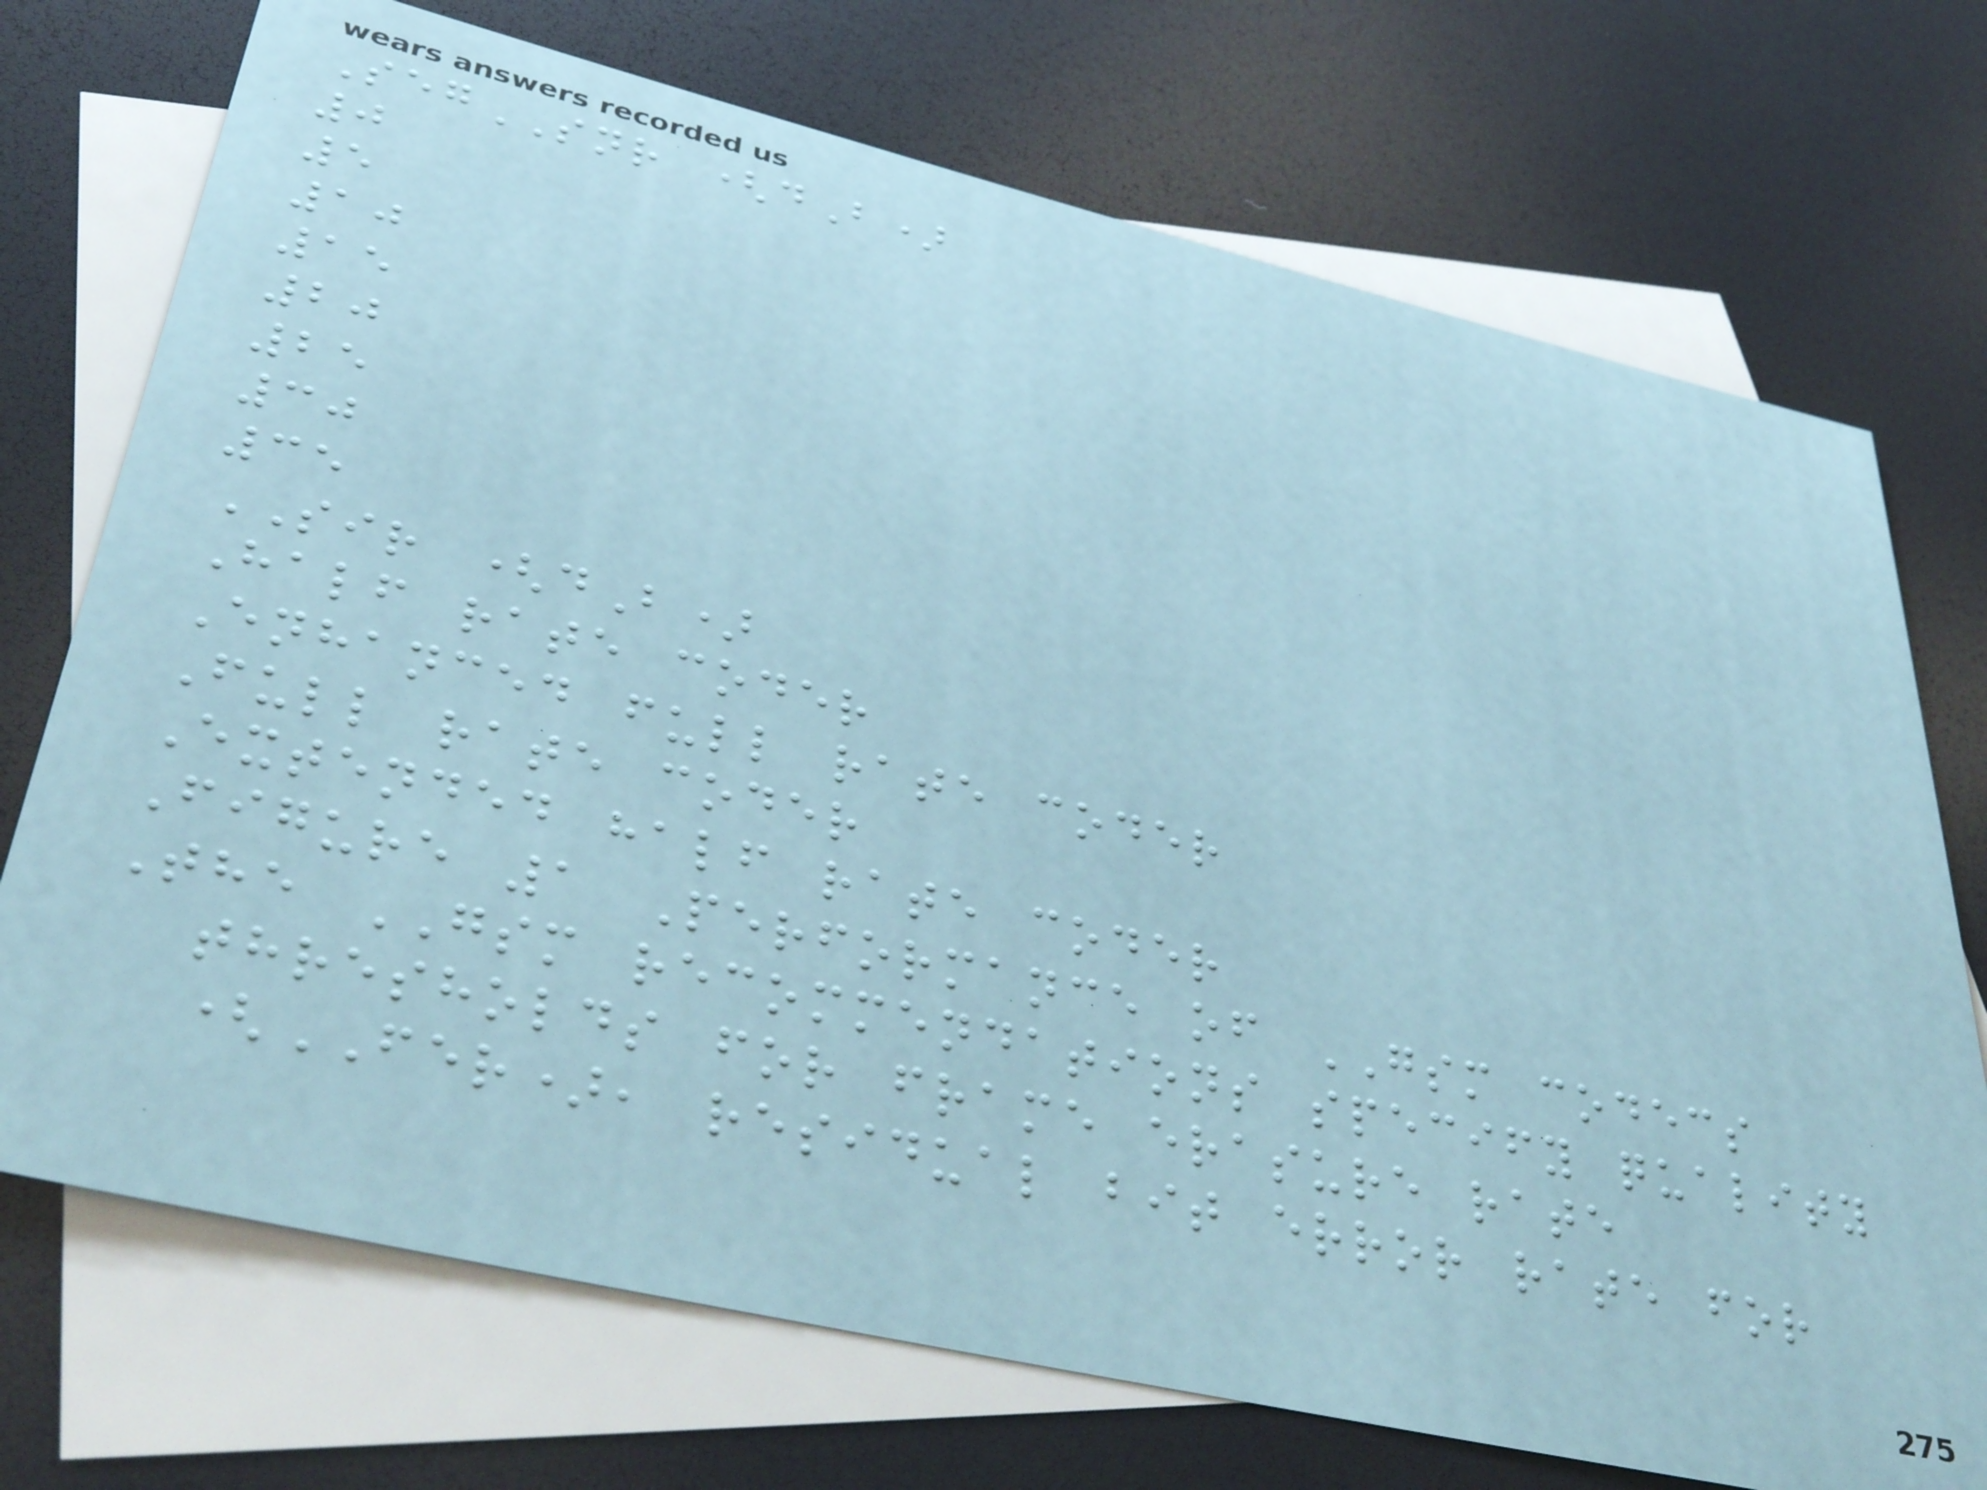SegSNR (dB)
0
5
10
15
20
25
30
35
SIR (dB)
Half rate coder
Enhanced full rate coder
Full rate coder
Extended half rate coder
Figure 1 Performance of GSM codecs
The GSM recommendations specify quality
thresholds for frame erasure rate
(FER), residual bit error rate for
